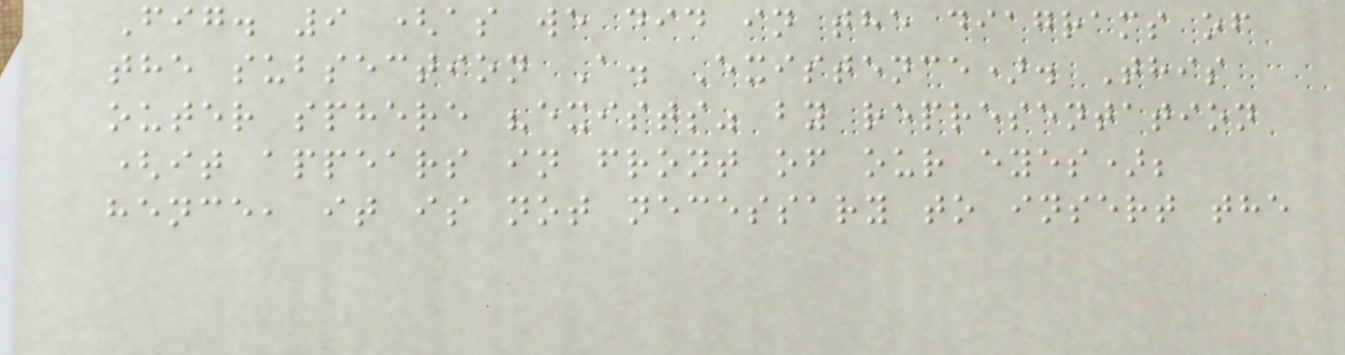Fig. 9 (as we did in the diagrams of
the subsection A. Existence). This
outer sphere "exists" by representation
(it appears in front of our eyes);
hence, it is not necessary to insert the
